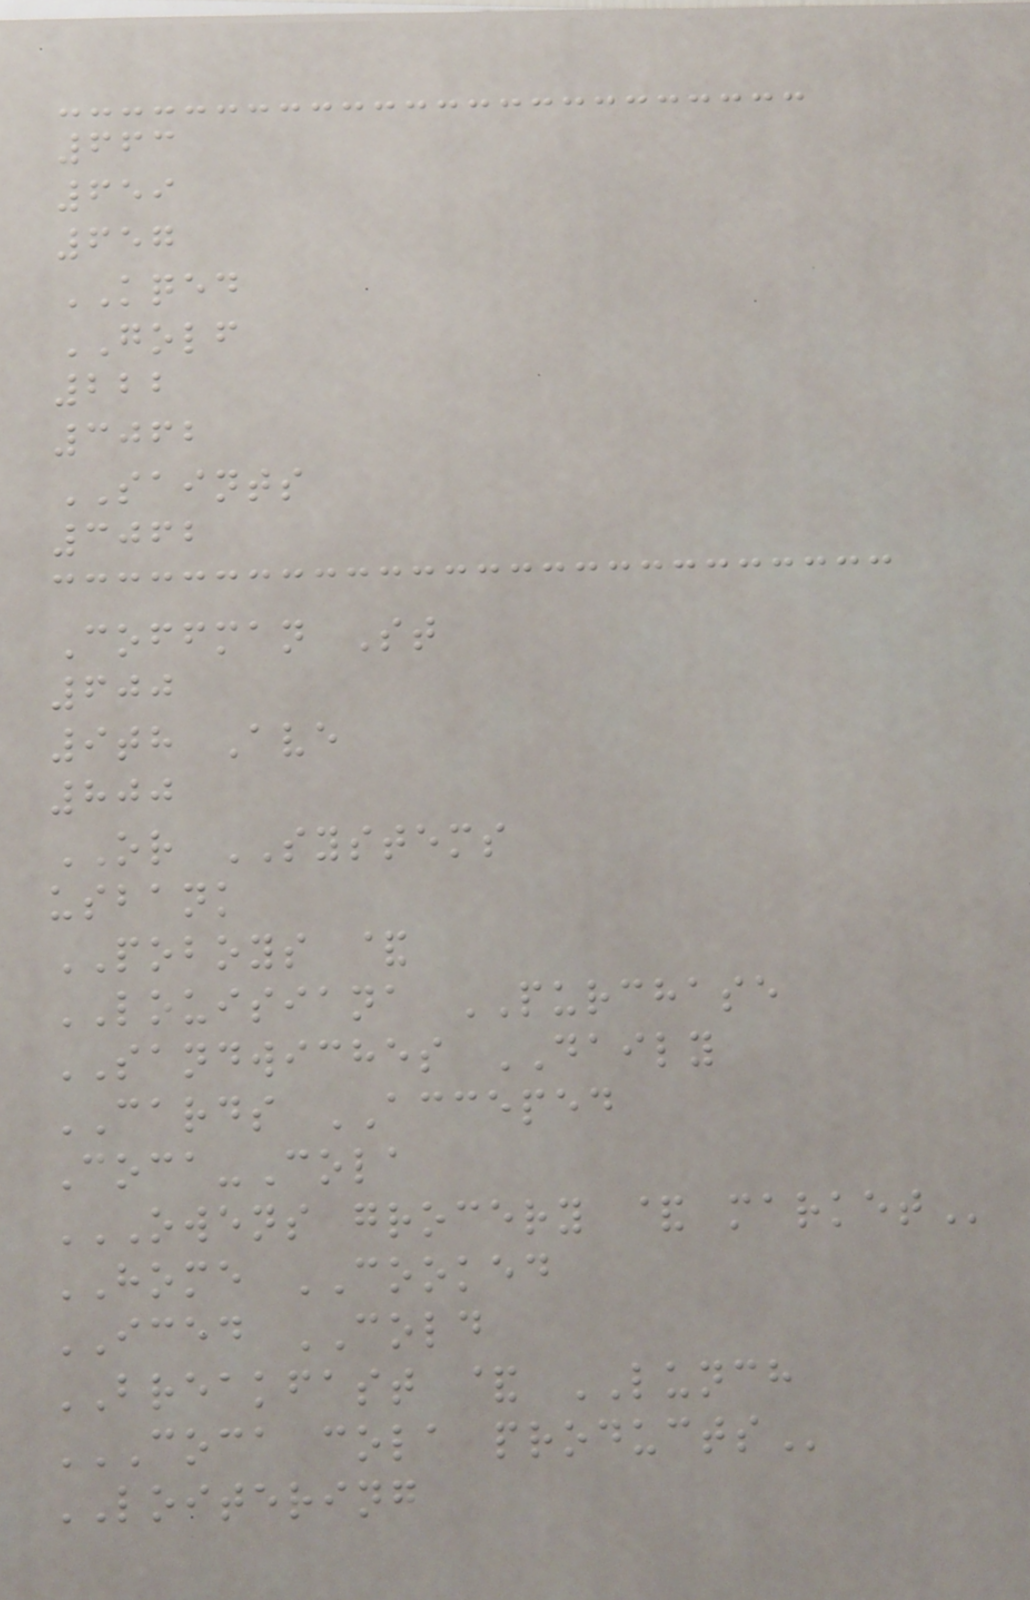663
659
657
KQED
GOLF
222
3062
SAINTS
3062
Coffman St
600
9th Ave
800
OR SYSTEMS
usbank
POBOYS &
LOUISIANA PURCHASE
SANDWICHES DAILY
CARDS ACCEPED
Coca-Cola
OWENS GROCERY & MARKET
HOME COOKED
ICED COLD
BREAKFAST & LUNCH
COCA COLA PRODUCTS
LOITERING
